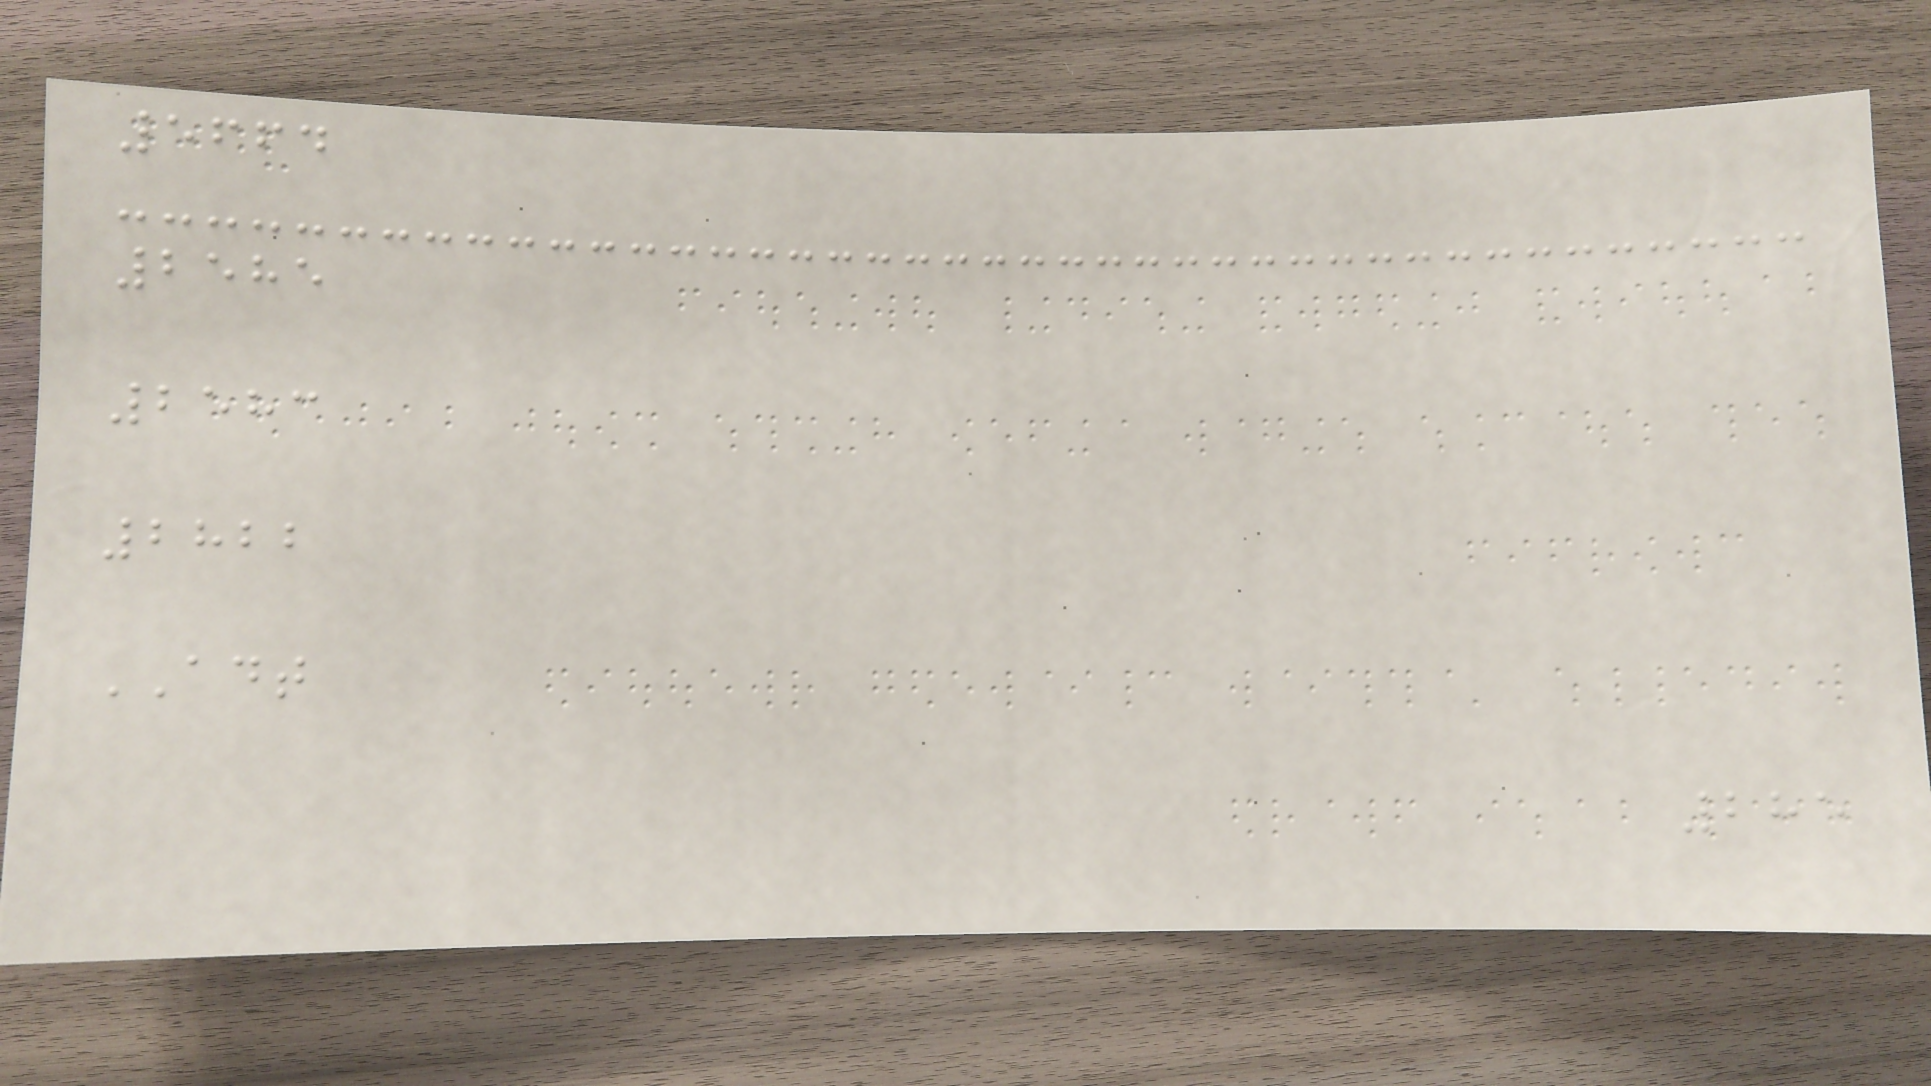5664
2585
2583
2822
ADT
285
